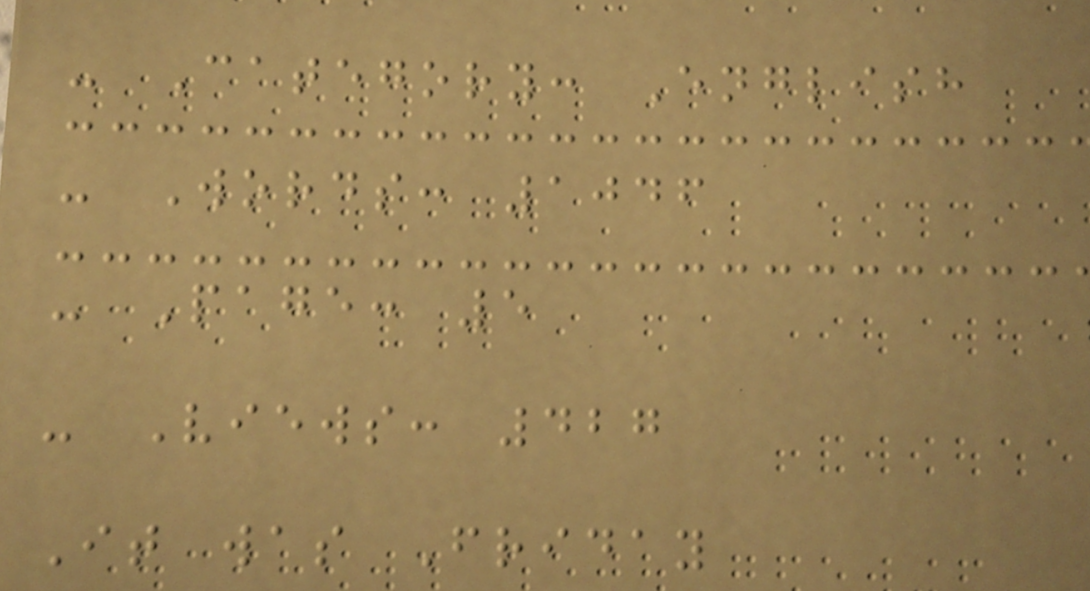- Category: English
- Words: 1046
- Page: 5
- Views: 427
It was Friday
